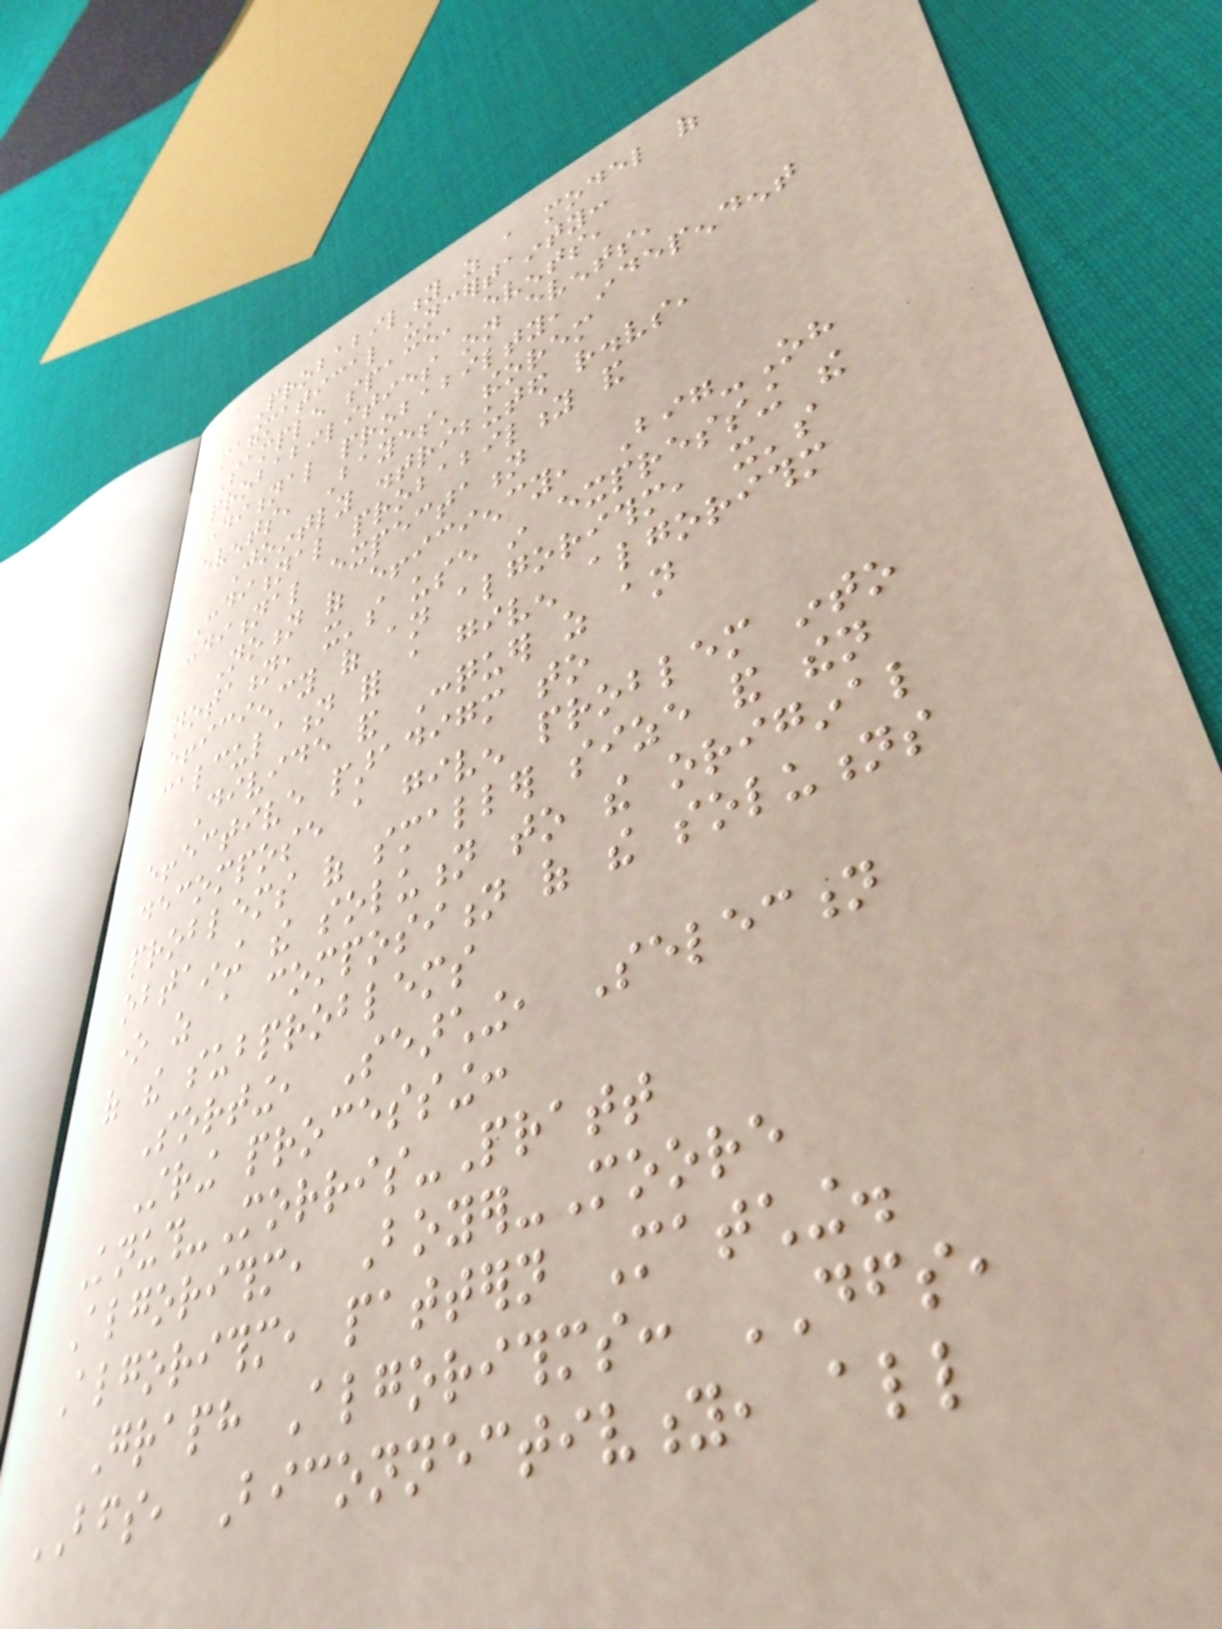Probability as a model of
mathematical uncertainty:
Sample space, events,
probabilities on events,
conditional probabilty, independent
events, Bayes' theorem
Jointly distributed r.vs,
Conditional probability and
conditional expectation
Notion of efficiency, Big-Oh
notation, it's use in expressing the
efficiency of an algorithm, it's
calculation for a given algorithm
Divide and Conquer as an
effective paradigm to
decompose a given problem into
problems of smaller size and then
obtaining the solution to the original
one as a composition of the solutions
of the subproblems
Sorting, Searching, Selection
String processing:
Knuth-Morris-Pratt
Algorithm, Boyer-Moore
Algorithm, pattern Matching.
Graph Algorithms: DFS,
BFS, Biconnectivity, all
